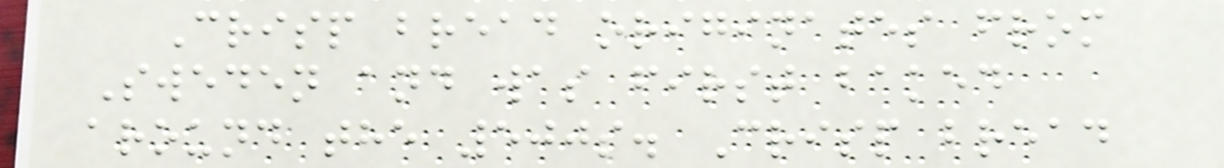Crisp bread originates from
Sweden and was first baked
around the 500s. Crisp bread
